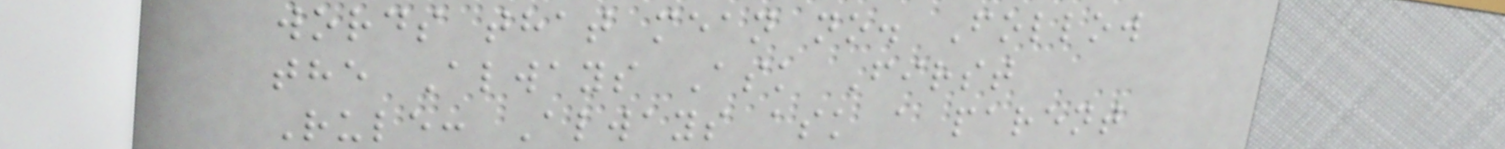words that mean no. Follow
the Always Ask First
Rule: Always ask a parent
